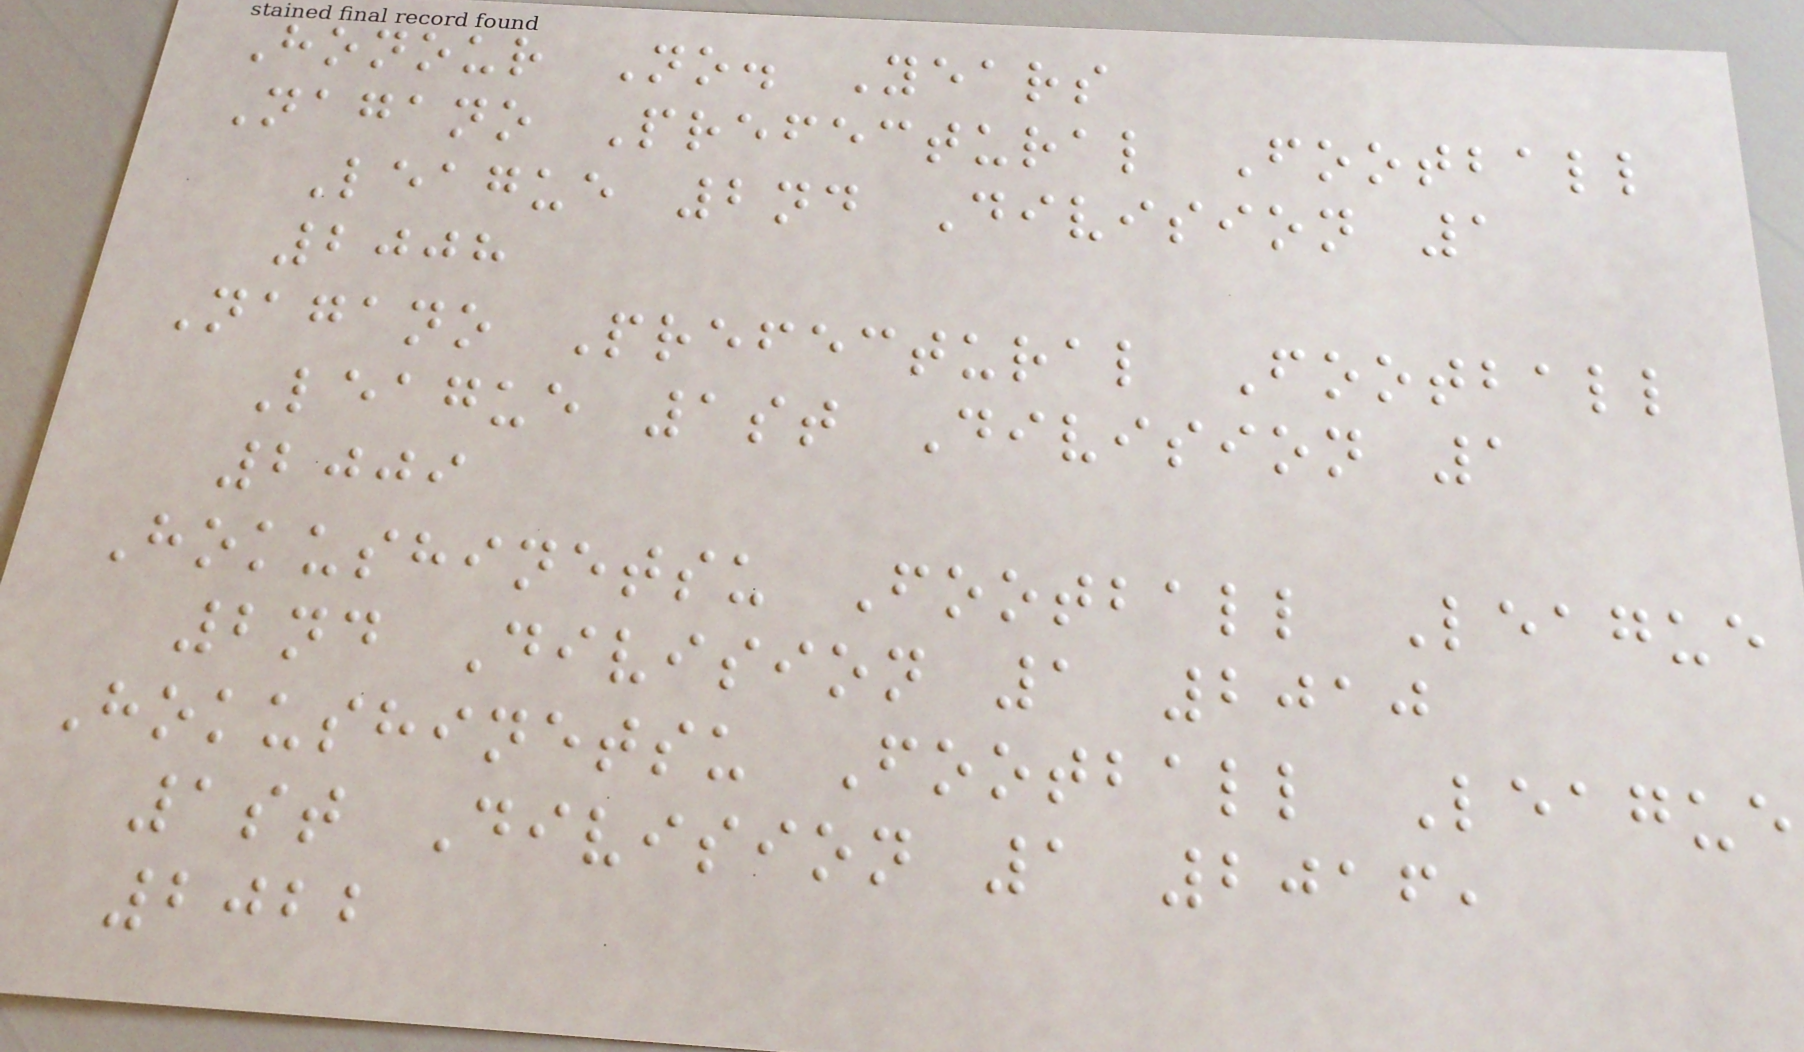Honour No. Years
Nagano Prefectural Football
League 2nd Division 1
2008
Nagano Prefectural Football
League 1st Division 1
2009
Hokushinetsu Football League
2nd Division 1 2010
Hokushinetsu Football League
1st Division 1 2016,
2022
